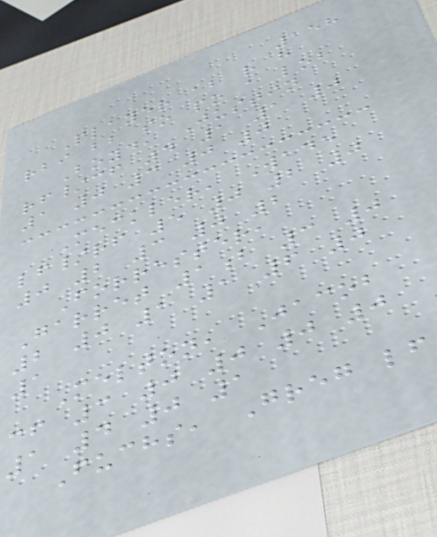158
Player ab r h
rbi bb so po a lob
Boyd, Justin
rf/cf 4 1 1 0
1 0 3 0 0
Meckler, Wade
lf/rf 5 0 2 0
0 2 3 0 2
Forrester,
Garret 1b 3 0
2 0 1 1 6 0
1
Melton, Jacob
cf 3 0 0 0 0
1 4 0 1
Fuchs, Greg lf
